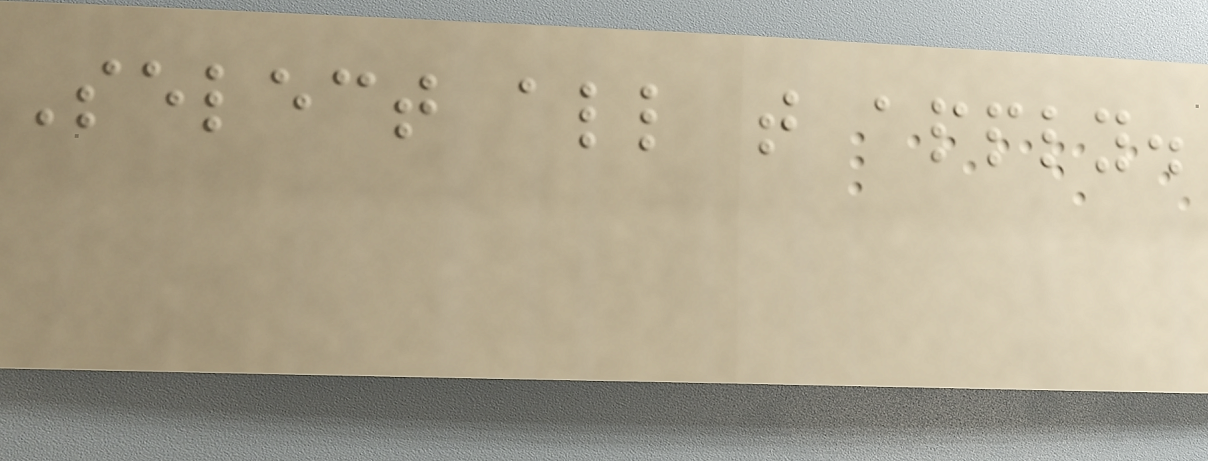Select all that apply.
